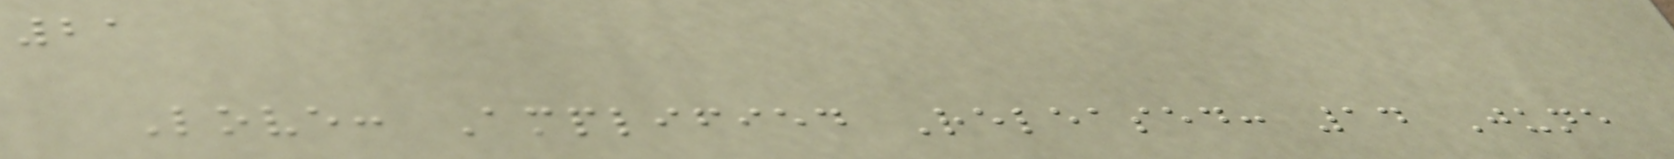21
Love: Amplified Released: 14 June
